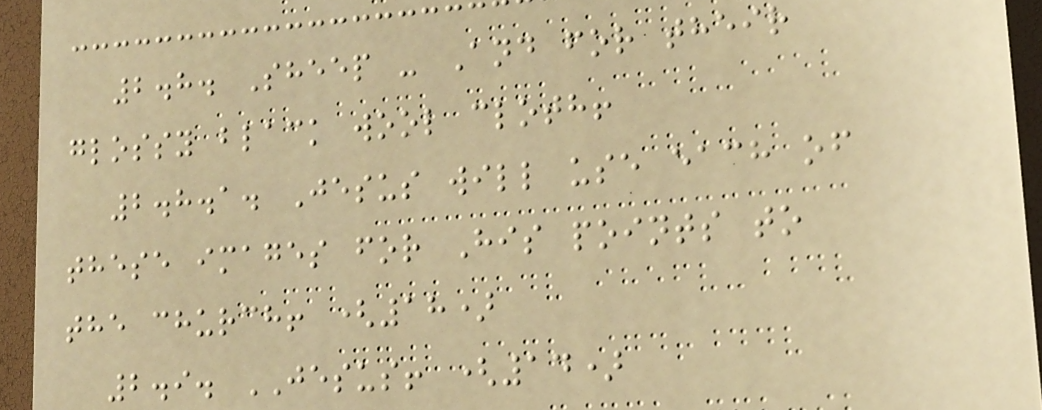2.8. Sheep - And for their
glossy black wool cloth!
2.8.1. Jesus will use each of
these images for His points to
the church! (18)
2.9. JESUS! (14)
